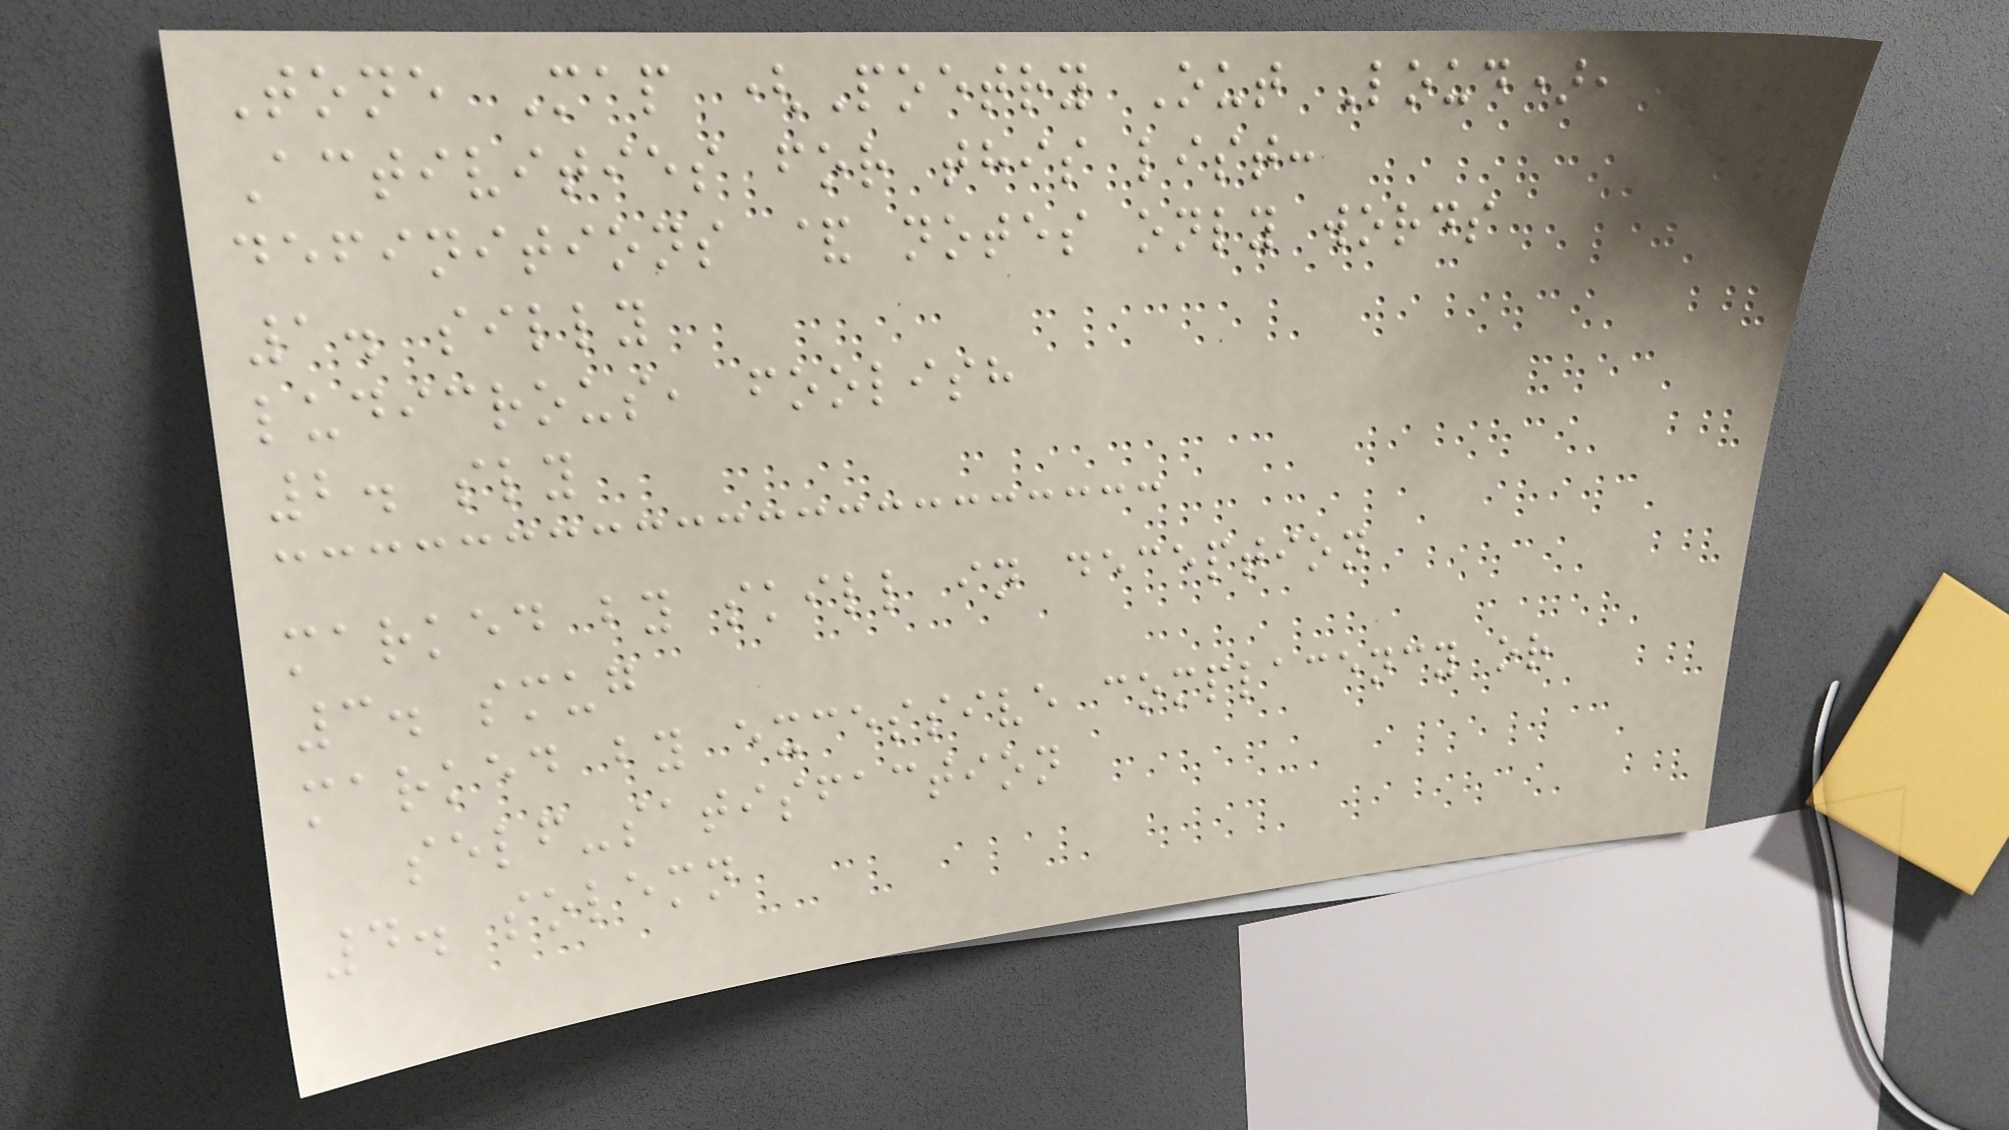Tone Map (Poetry Out Loud), 6
Activities for this list:
definitions & notes only words
1. silly
ludicrous, foolish
2. sly
marked by skill in deception
3. smug
marked by excessive complacency or
self-satisfaction
4. solemn
